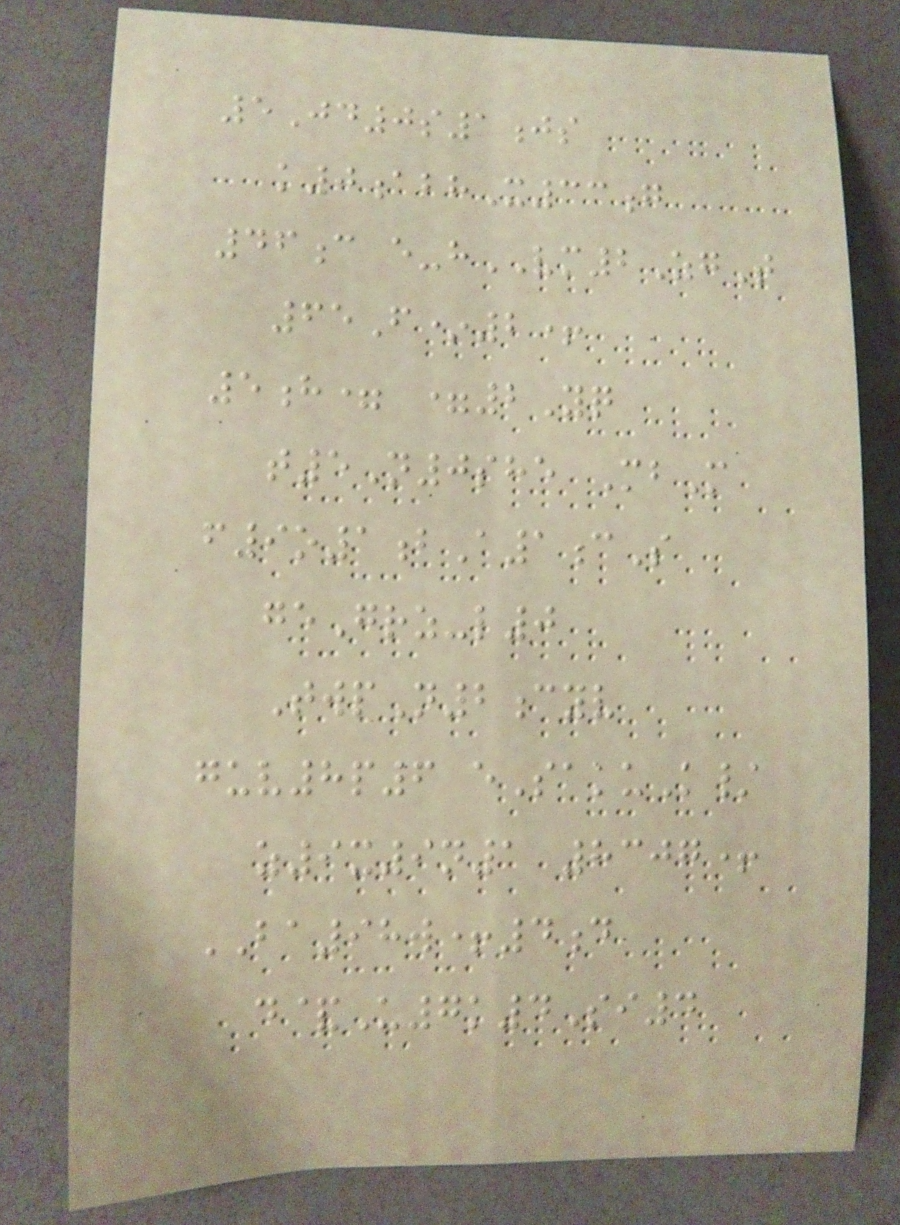5Jd0s1js
k0abhX33g
46c e-hVM2ZgT
65F*2+
5h= =2Yq
t5N0she MbM
f9o1bA1cS
geGrz-l0
TwpN2cyv
guv8p6 eSakuK/
z9x9n1 8307+
BA98w+4d
d&U7k4Si4
